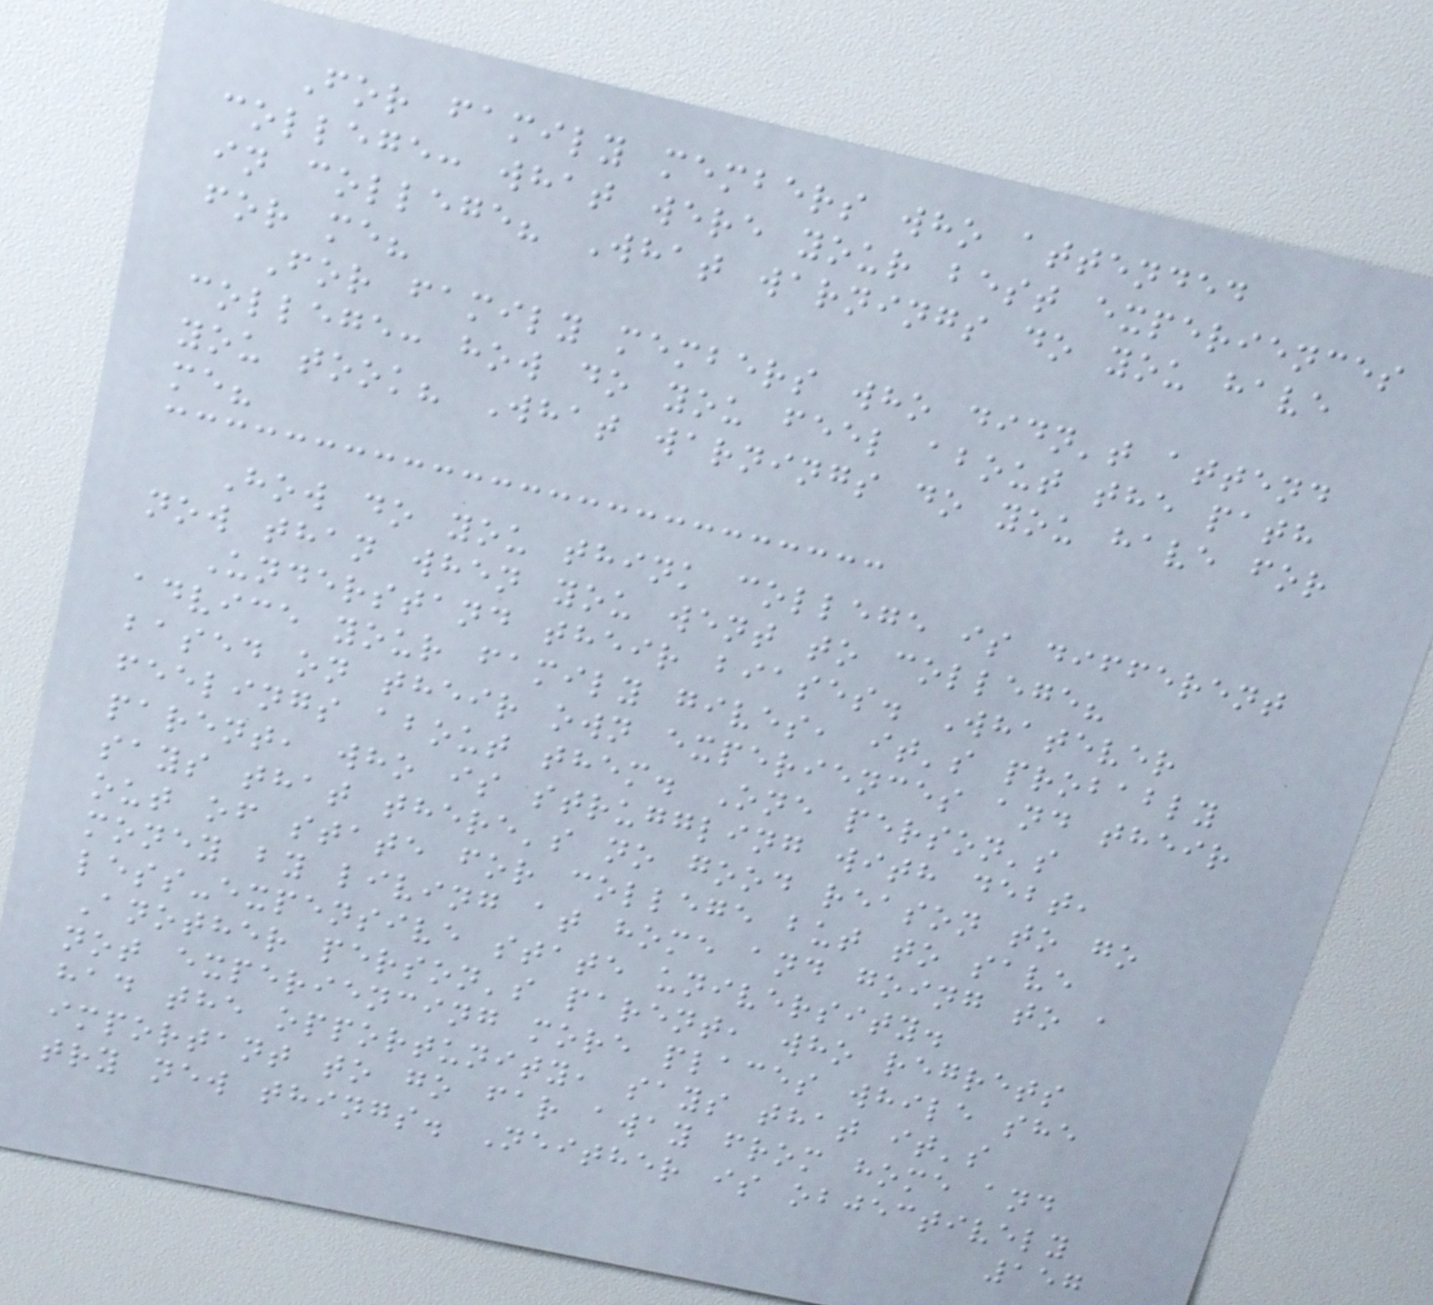For family members who attended
college: what were your best experiences
in college? What warnings do you have
for me?
For family members who didn't attend
college: how do you feel about the path
you took? What warnings do you have for
me?
How do you think college is different
now than when you went to college?
Understand their biases. Whatever
advice your family gives, it's probably
based on their own experiences and their
feelings about them. One person's
parent, who is struggling with debt,
says that there's no good reason to go
out of state for college but to save
money by living at home and going to a
less-expensive state university.
Another person's parent, who regrets
not experiencing more places while she
had the opportunity, says that it's
important to go far away from home and
try new things. Neither is objectively
157
